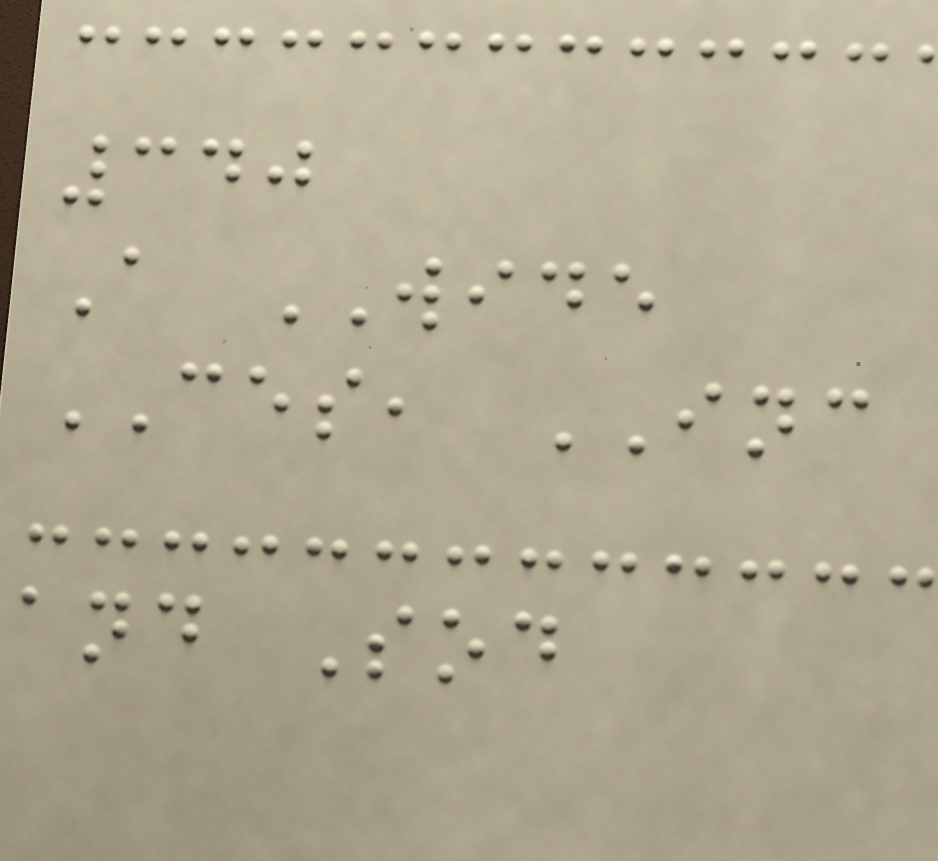340
A WIDE
CES, INC
and Sod
